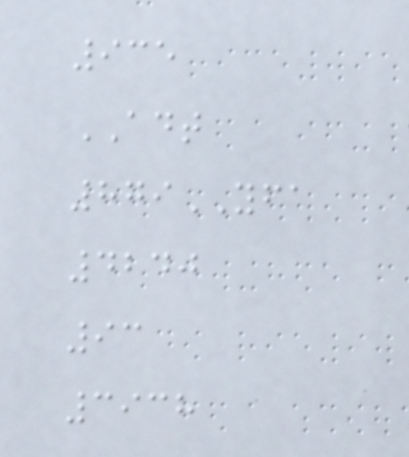935
ADT
879YFA
4240
93
3938
